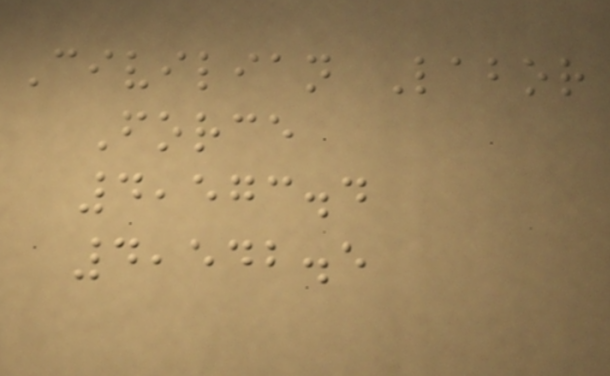Civilian Labor
Force
4,573.4
4,542.5
